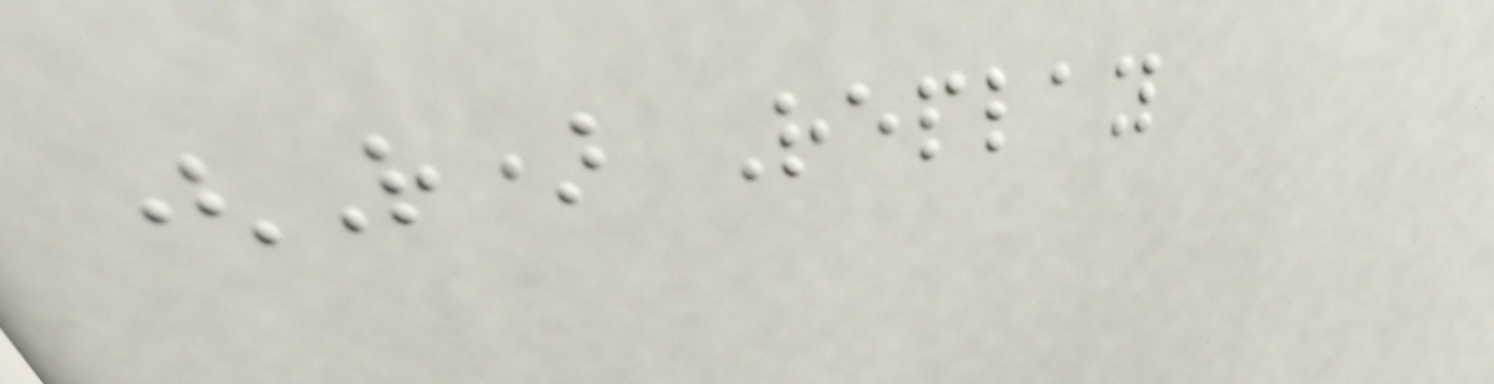(R) Replay
